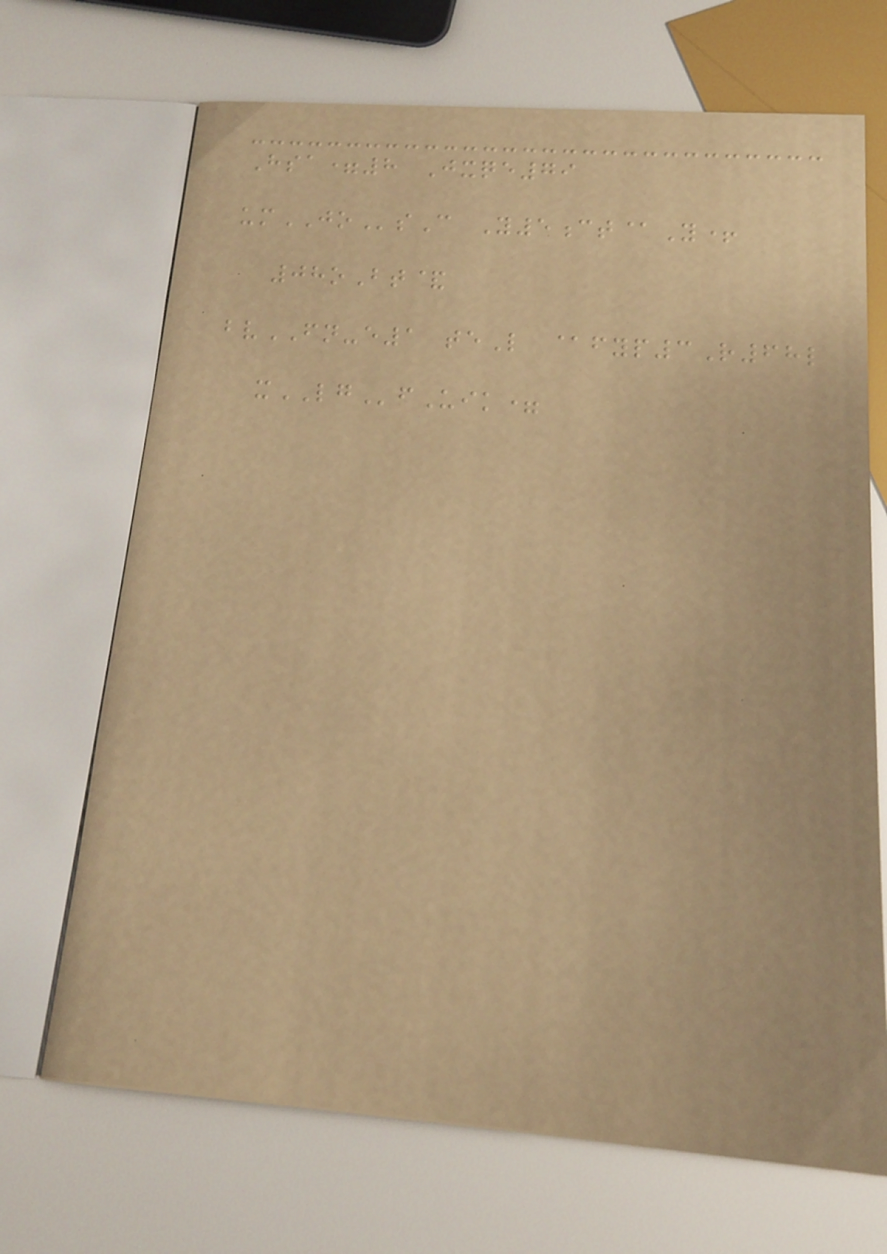Hsa=8 Jxqe79
umJOsC Y5ct@Y+
08oBt&
bvFN-e1 teL @fyp3R68l
xLGfUik=
